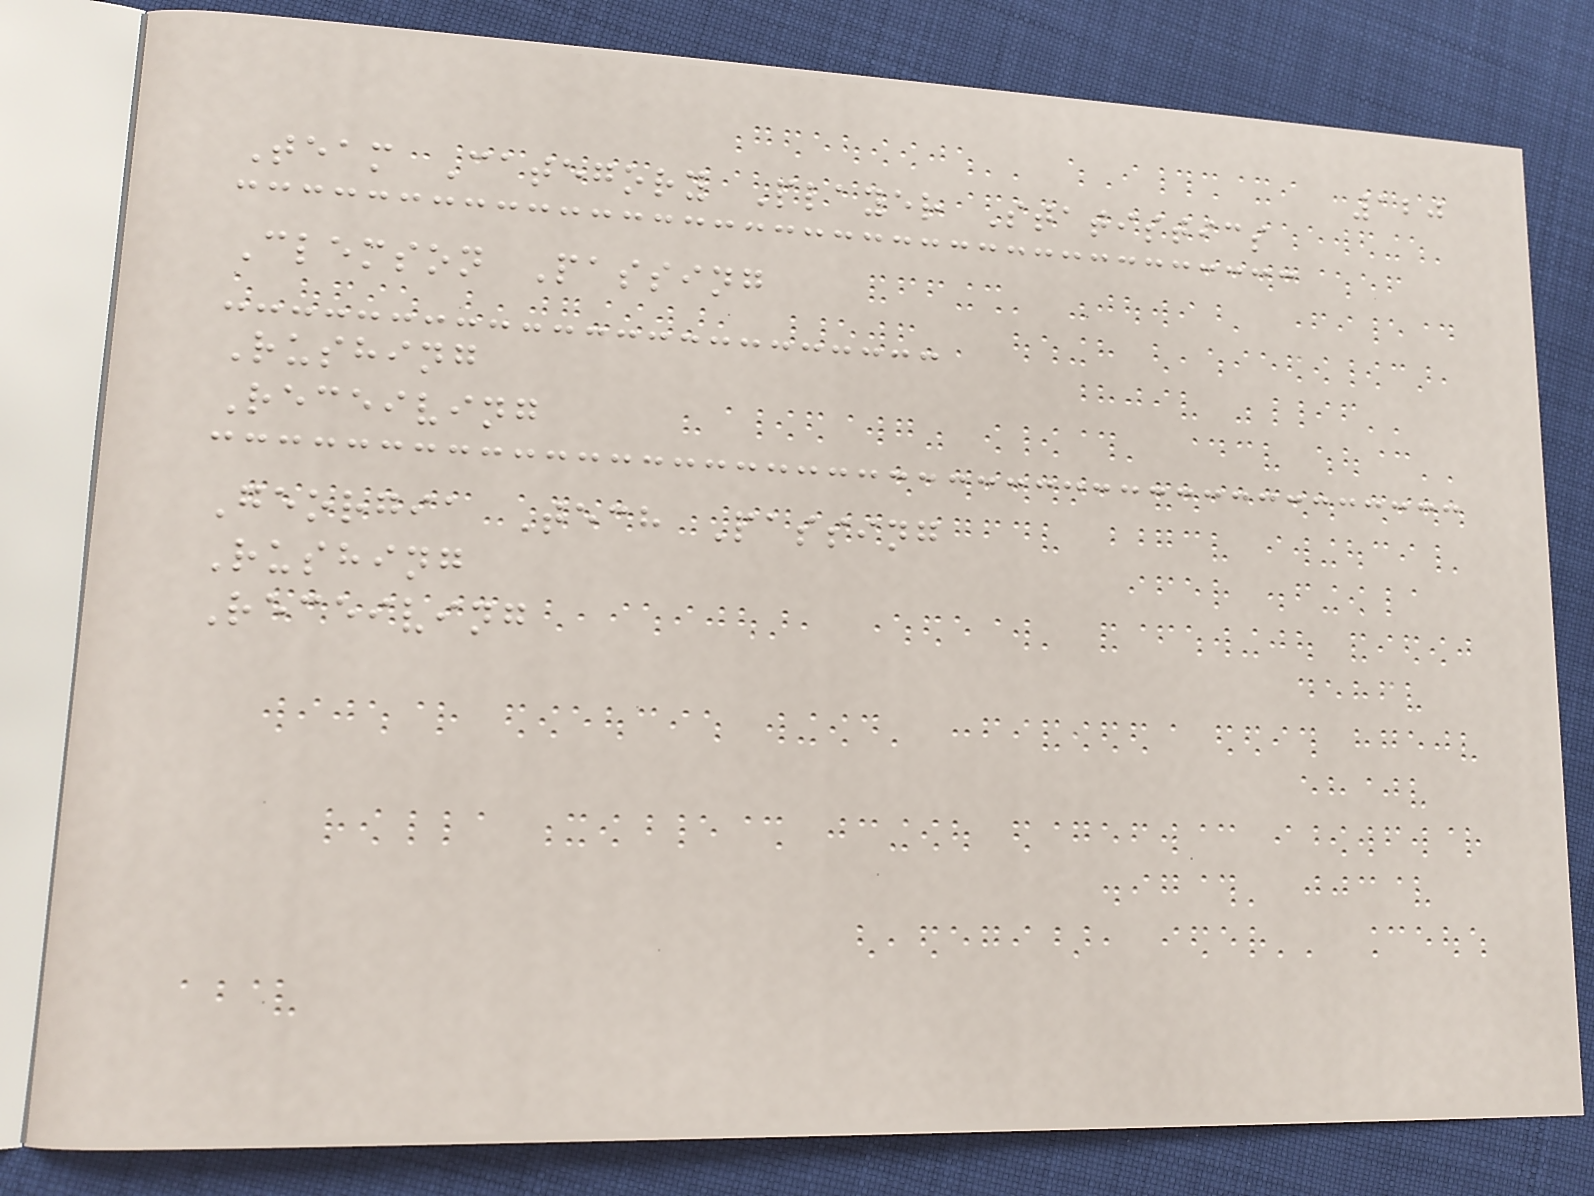120
Team Category Player Statistics
Clemson Passing
Rushing
Receiving
Georgia Tech Passing
Rushing
Receiving
